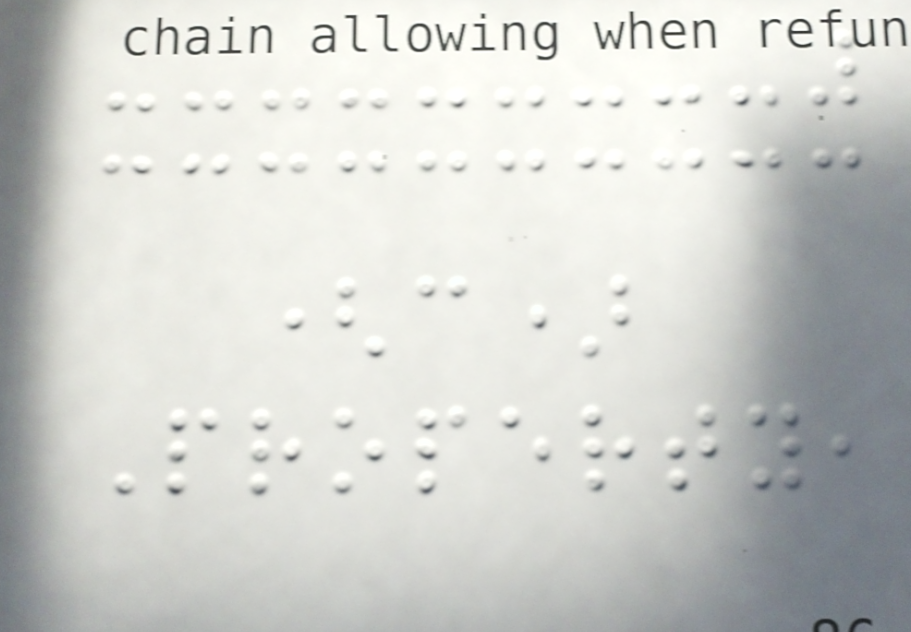(c)
Property,
